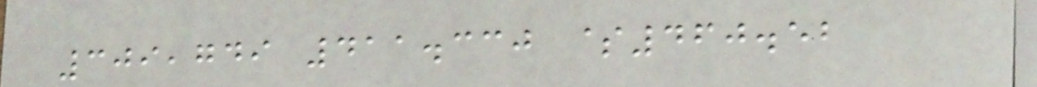309,749 411.330 $460.52
